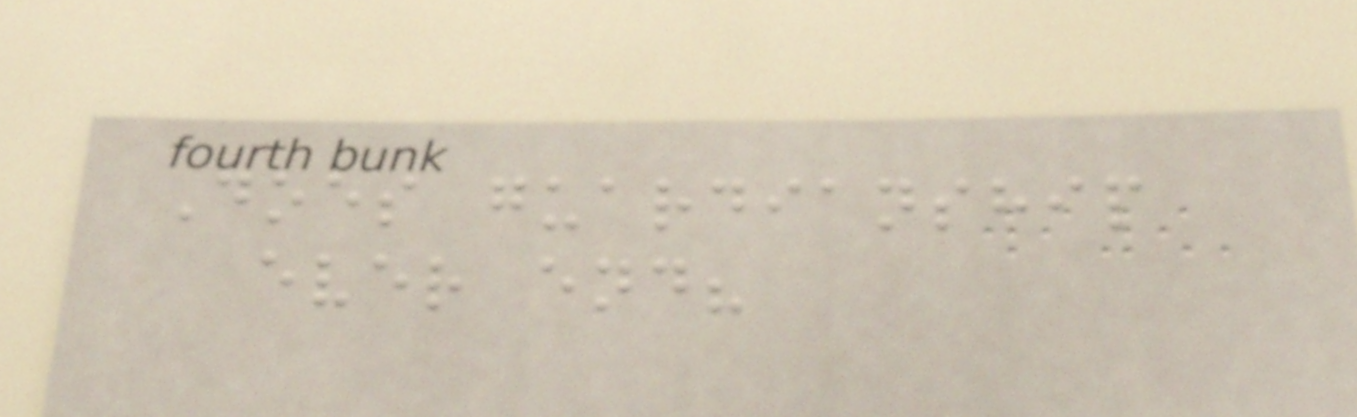Does guardianship
ever end?
